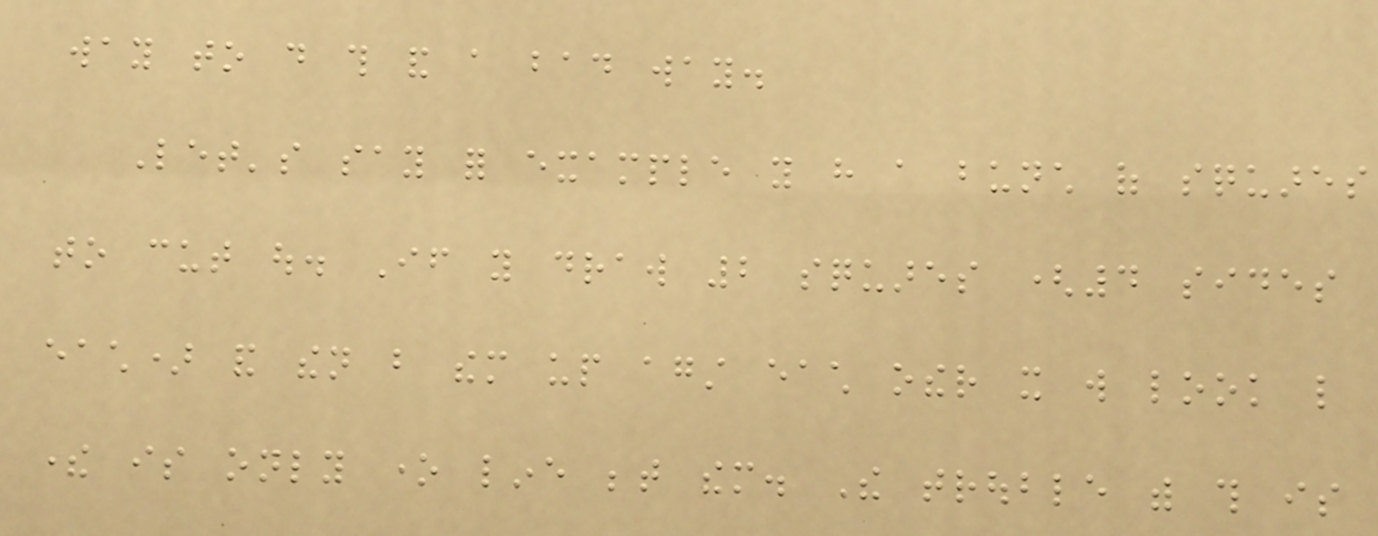way to do this and a bad way.
Let's say for example you have a bunch of squares
to cut out. If you draw 2 squares (4 sides
each) and then but them up against each other it will look like
there is only one line between them. The trouble with this is
